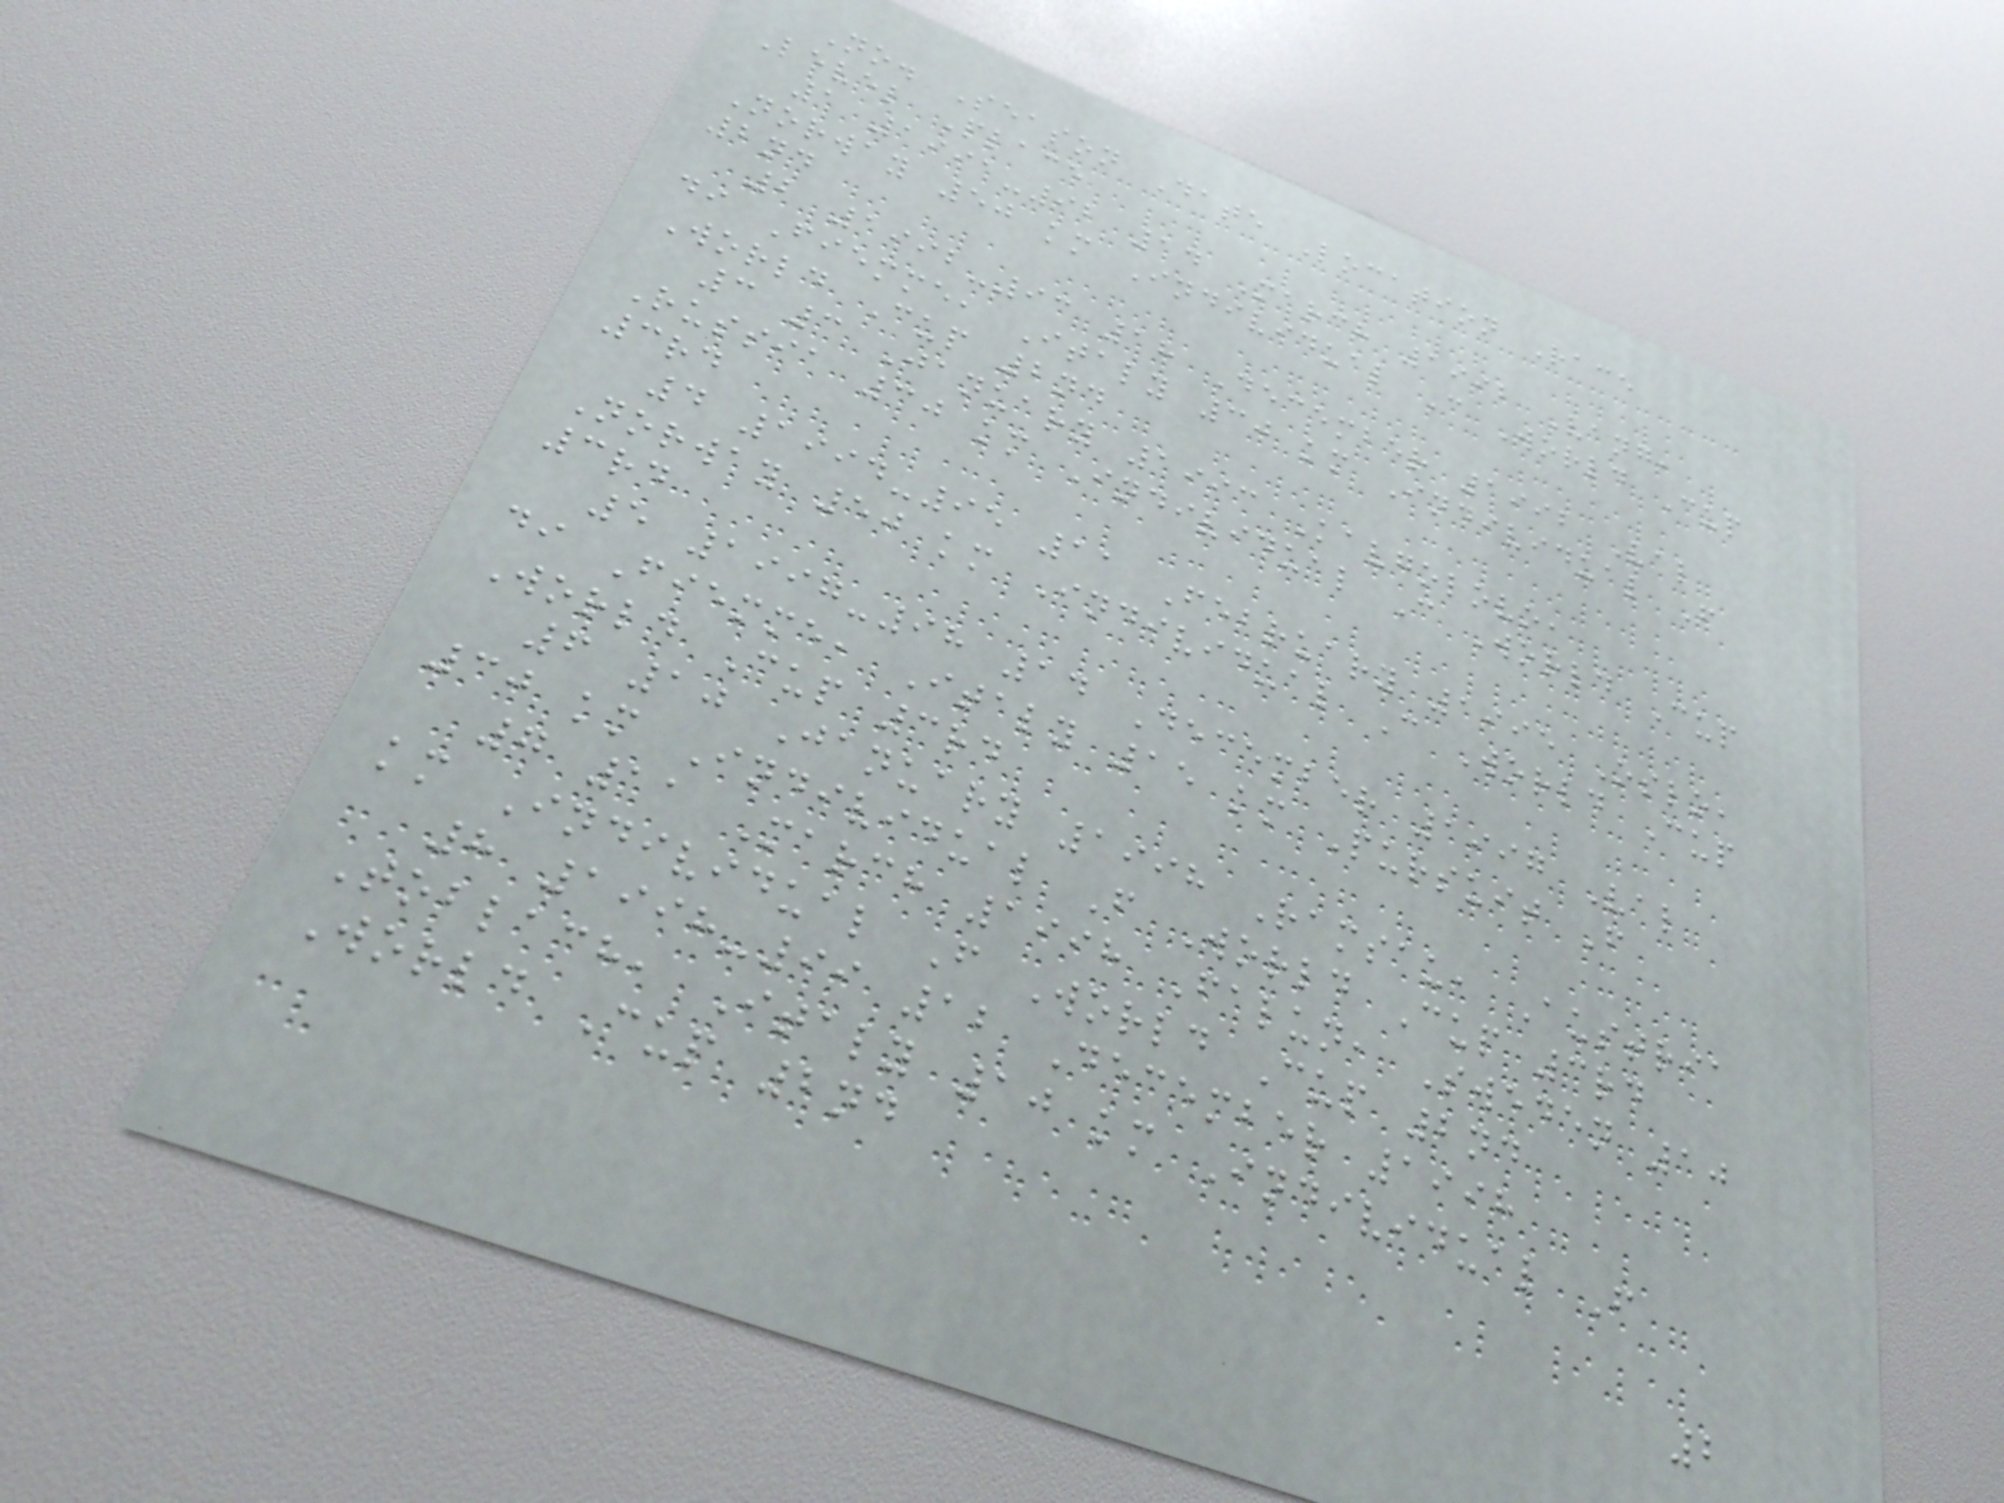No. Season Date Location Race
Level Place
1 1991-92 14 March 1992 Vang,
Norway 50 km Individual C World Cup
2nd
2 1992-93 18 December 1992 Val
di Fiemme, Italy 30 km Individual F
World Cup 2nd
3 3 January 1993 Kavgolovo,
Russia 30 km Individual C World Cup
3rd
4 1994-95 11 February 1995 Oslo,
Norway 50 km Individual C World Cup
3rd
5 1997-98 14 December 1997 Val
di Fiemme, Italy 15 km Pursuit F
World Cup 3rd
6 10 January 1998 Ramsau, Austria
30 km Individual F World Cup 3rd
7 11 March 1998 Falun, Sweden 10
km Individual F World Cup 2nd
8 1998-99 12 December 1998
Toblach, Italy 10 km Individual F
World Cup 2nd
2
